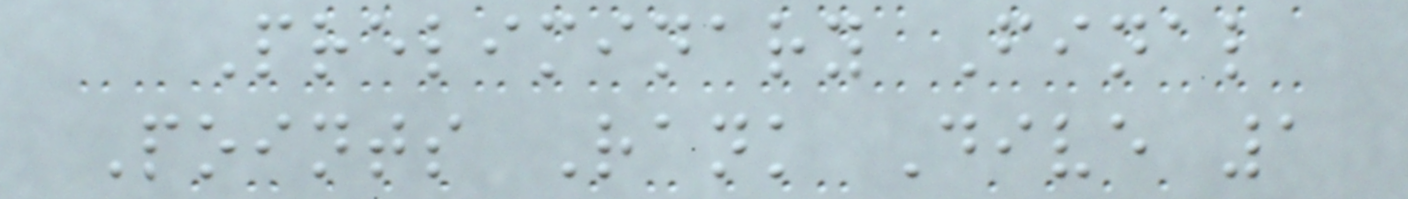Preliminary Final
Points Rank Dive 1
